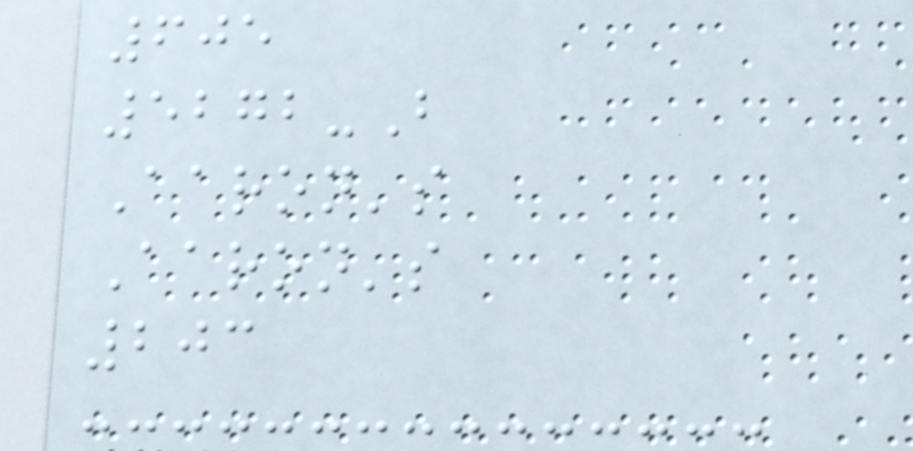605
5272-B
Aaron's
Aaron's
203
